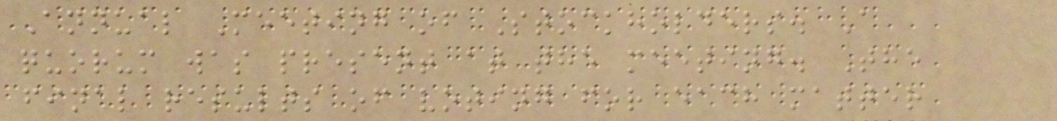Annual Meeting of Stockholders. A
quorum was present at the meeting. The
final results of voting for each matter
